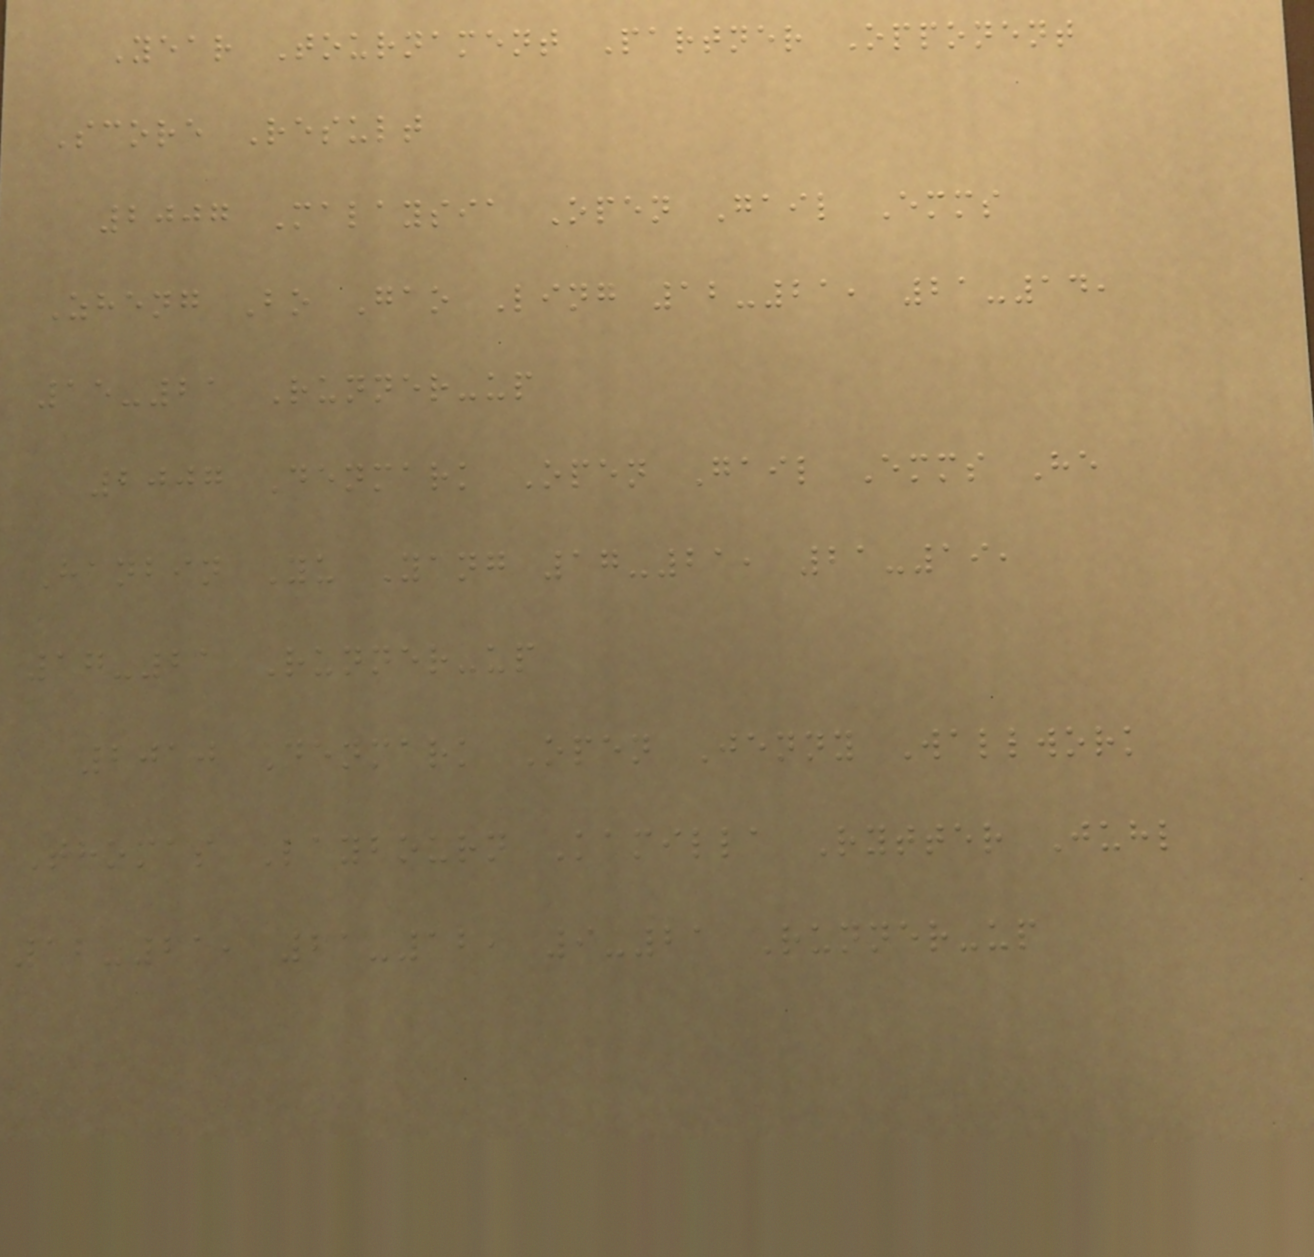Year Tournament Partner Opponent
Score Result
2007 Malaysia Open Gail Emms
Zheng Bo Gao Ling 12-21, 21-14,
15-21 Runner-up
2007 Denmark Open Gail Emms He
Hanbin Yu Yang 17-21, 21-19,
17-21 Runner-up
2010 Denmark Open Jenny Wallwork
Thomas Laybourn Kamilla Rytter Juhl
12-21, 21-12, 9-21 Runner-up
